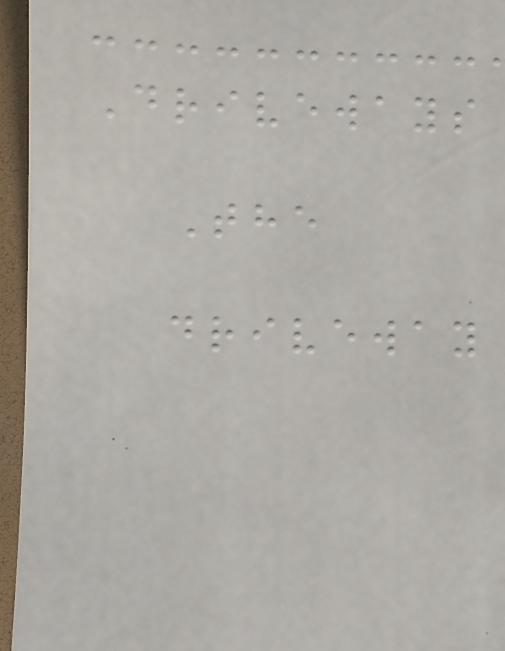Driveways
The
driveway
